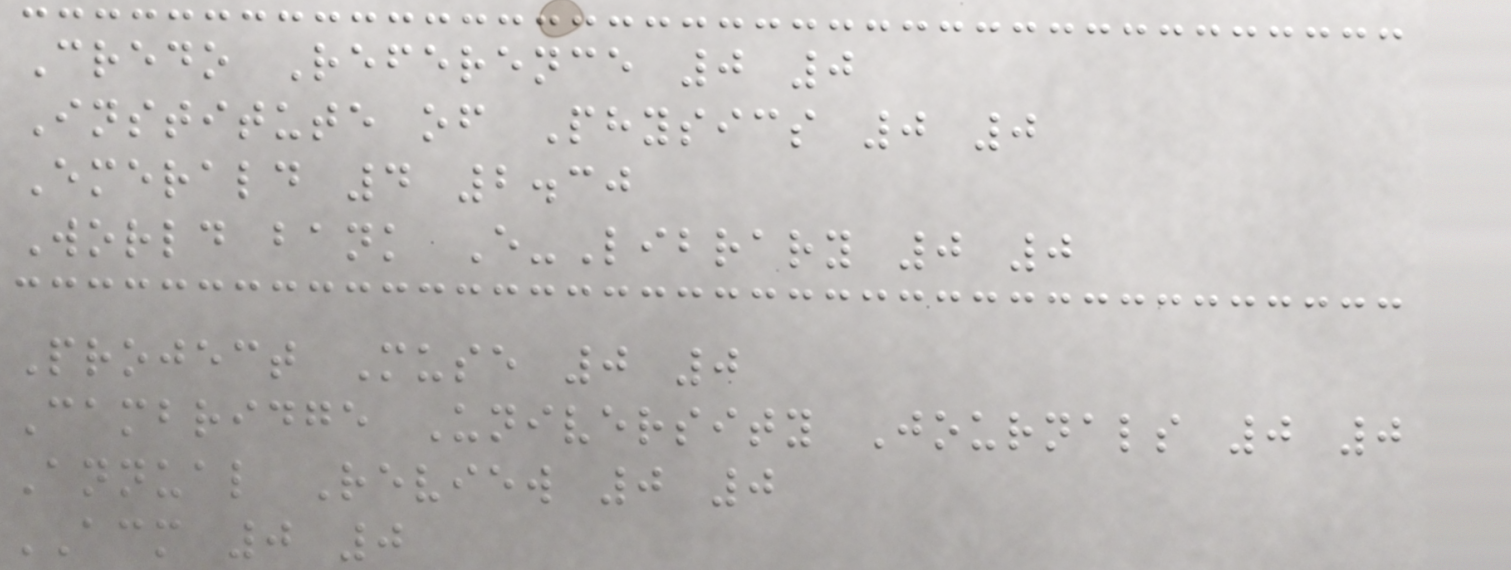Credo Reference 0 0
Institute of Physics 0 0
Emerald 4 2.30
World bank E-Library 0 0
Project Muse 0 0
Cambridge University Journals 0 0
Annual Review 0 0
ACM 0 0
